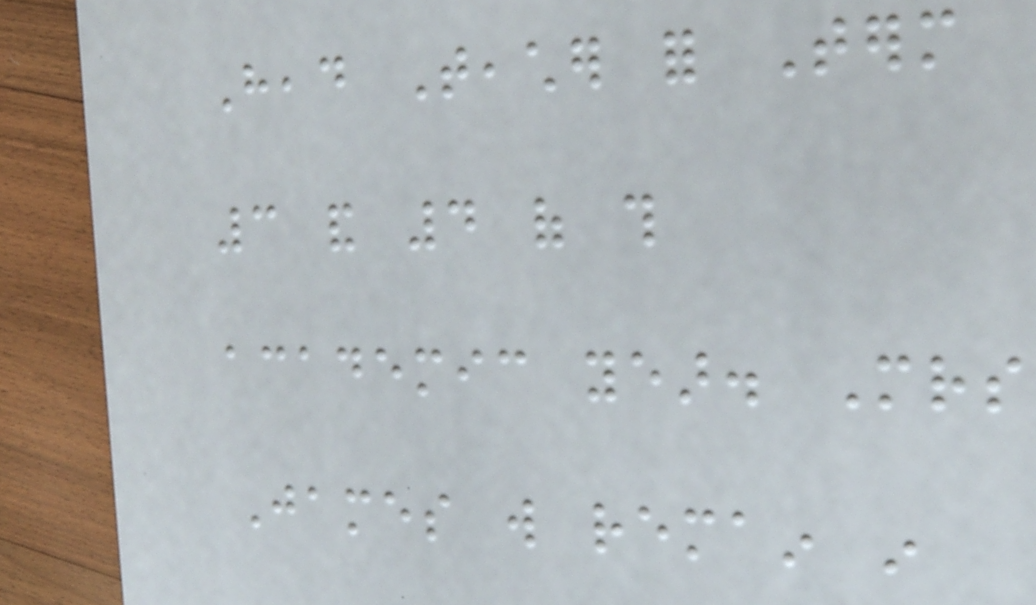Head Teacher for Term
3 and 4 of this
academic year. Mrs
James will remain in
